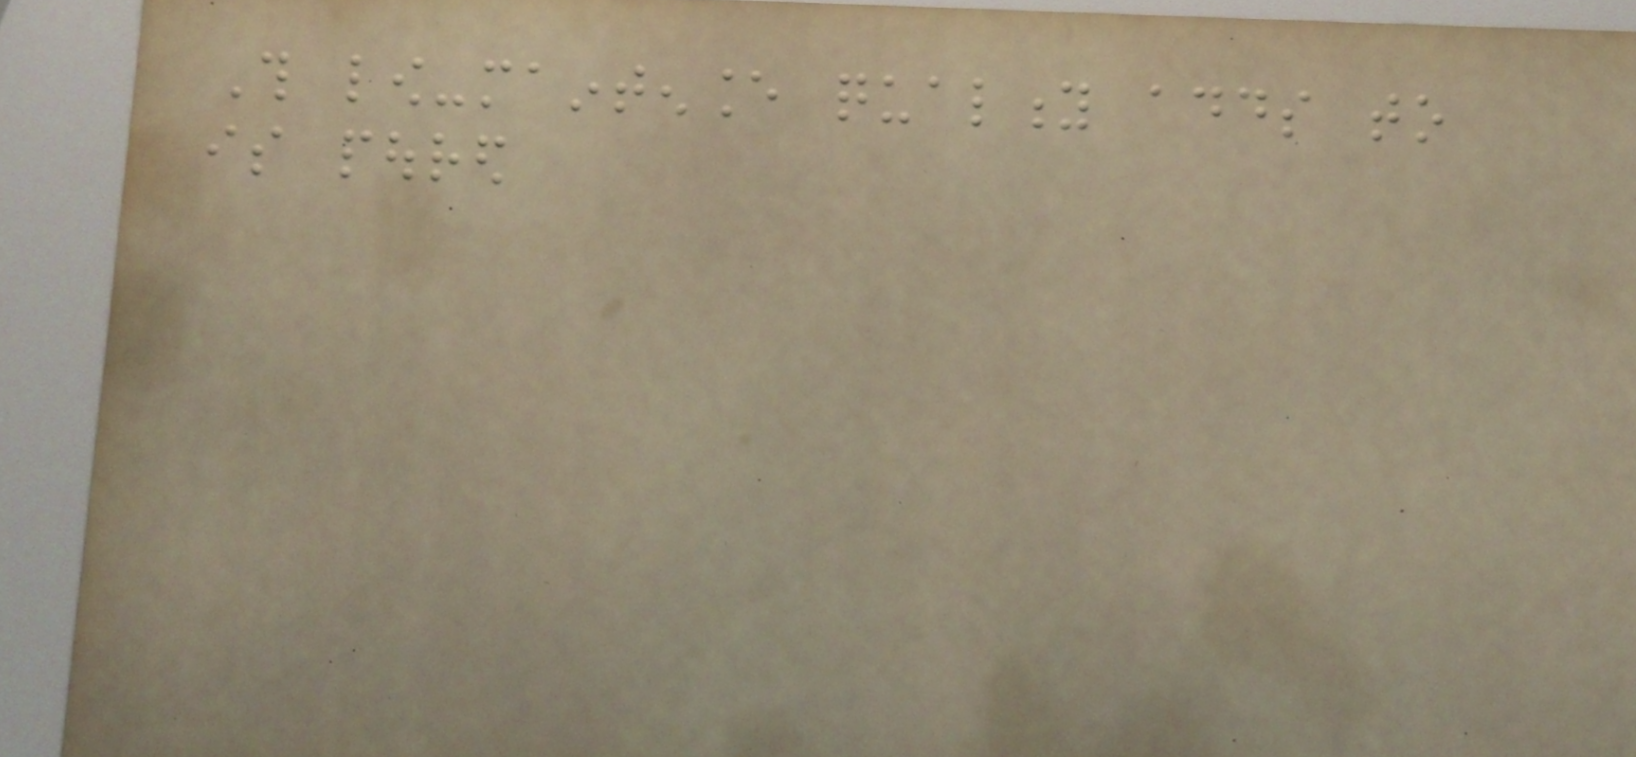This low-maintenance quality adds to
is poured
